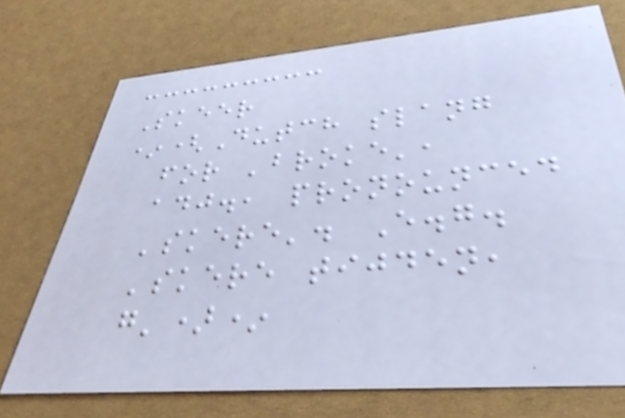Skeer
*(Dutch slang
for 'broke',
adj., pronounced
'skere'. E.g.
'skere tijden,
g')*
